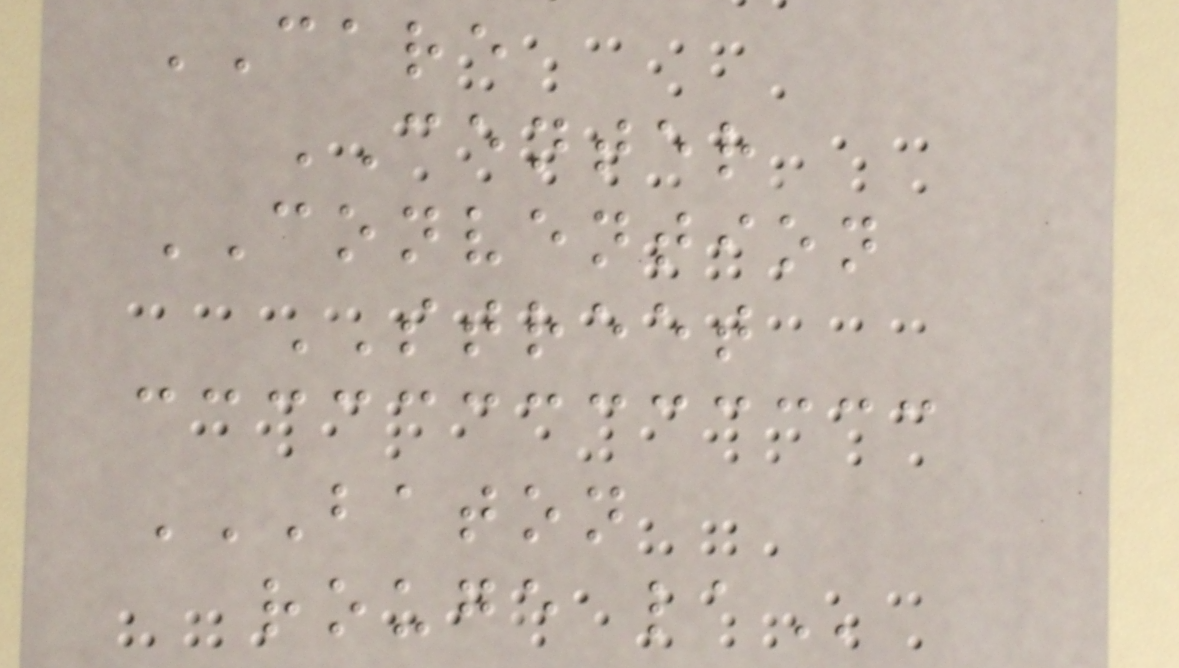CARE
CENTER
CONVENTION
STREET
BATON
ROUGE LA
